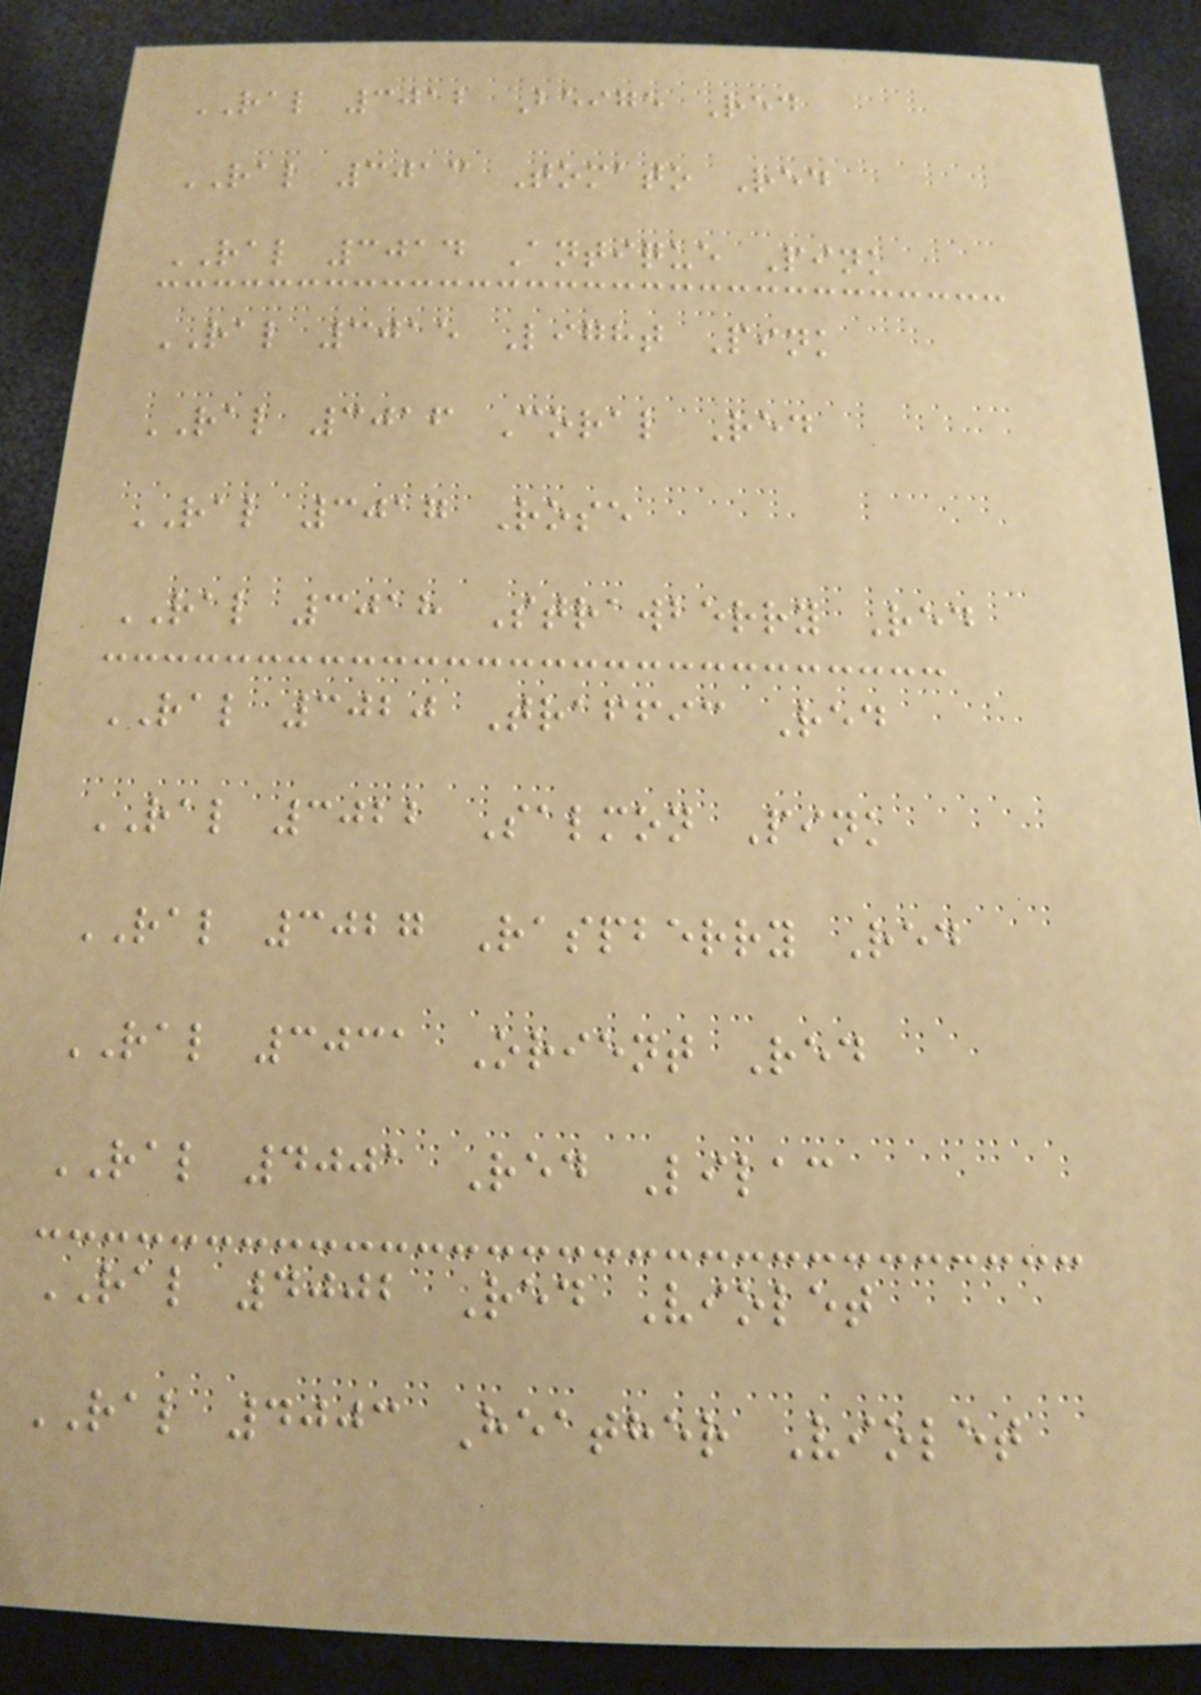RAL 3012 Beige Red
RAL 3013 Tomato Red
RAL 3014 Antique Pink
RAL 3015 Light Pink
RAL 3016 Coral Red
RAL 3017 Rose
RAL 3018 Strawberry Red
RAL 3020 Traffic Red
RAL 3022 Salmon Pink
RAL 3027 Raspberry Red
RAL 3031 Orient Red
RAL 4001 Red Lilac
RAL 4002 Red Violet
RAL 4003 Heather Violet
